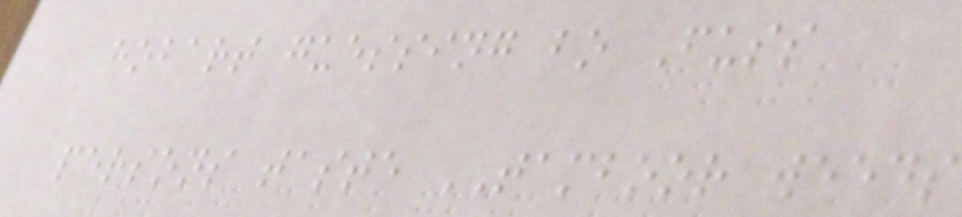hobart guessing bo Fuss
persons taste TAMBOOR weeds
